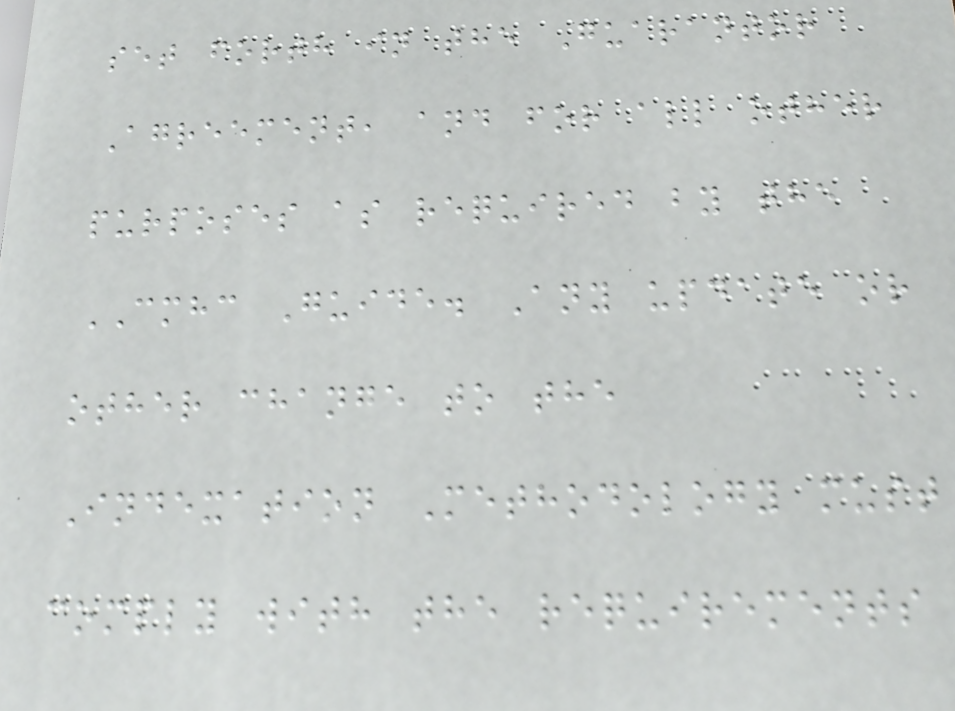set forth in the Guarantor
Agreement, and for all other
purposes as required by the
CMHC Guide. Any update or
other change to the
Indexation Methodology must
comply with the requirements
